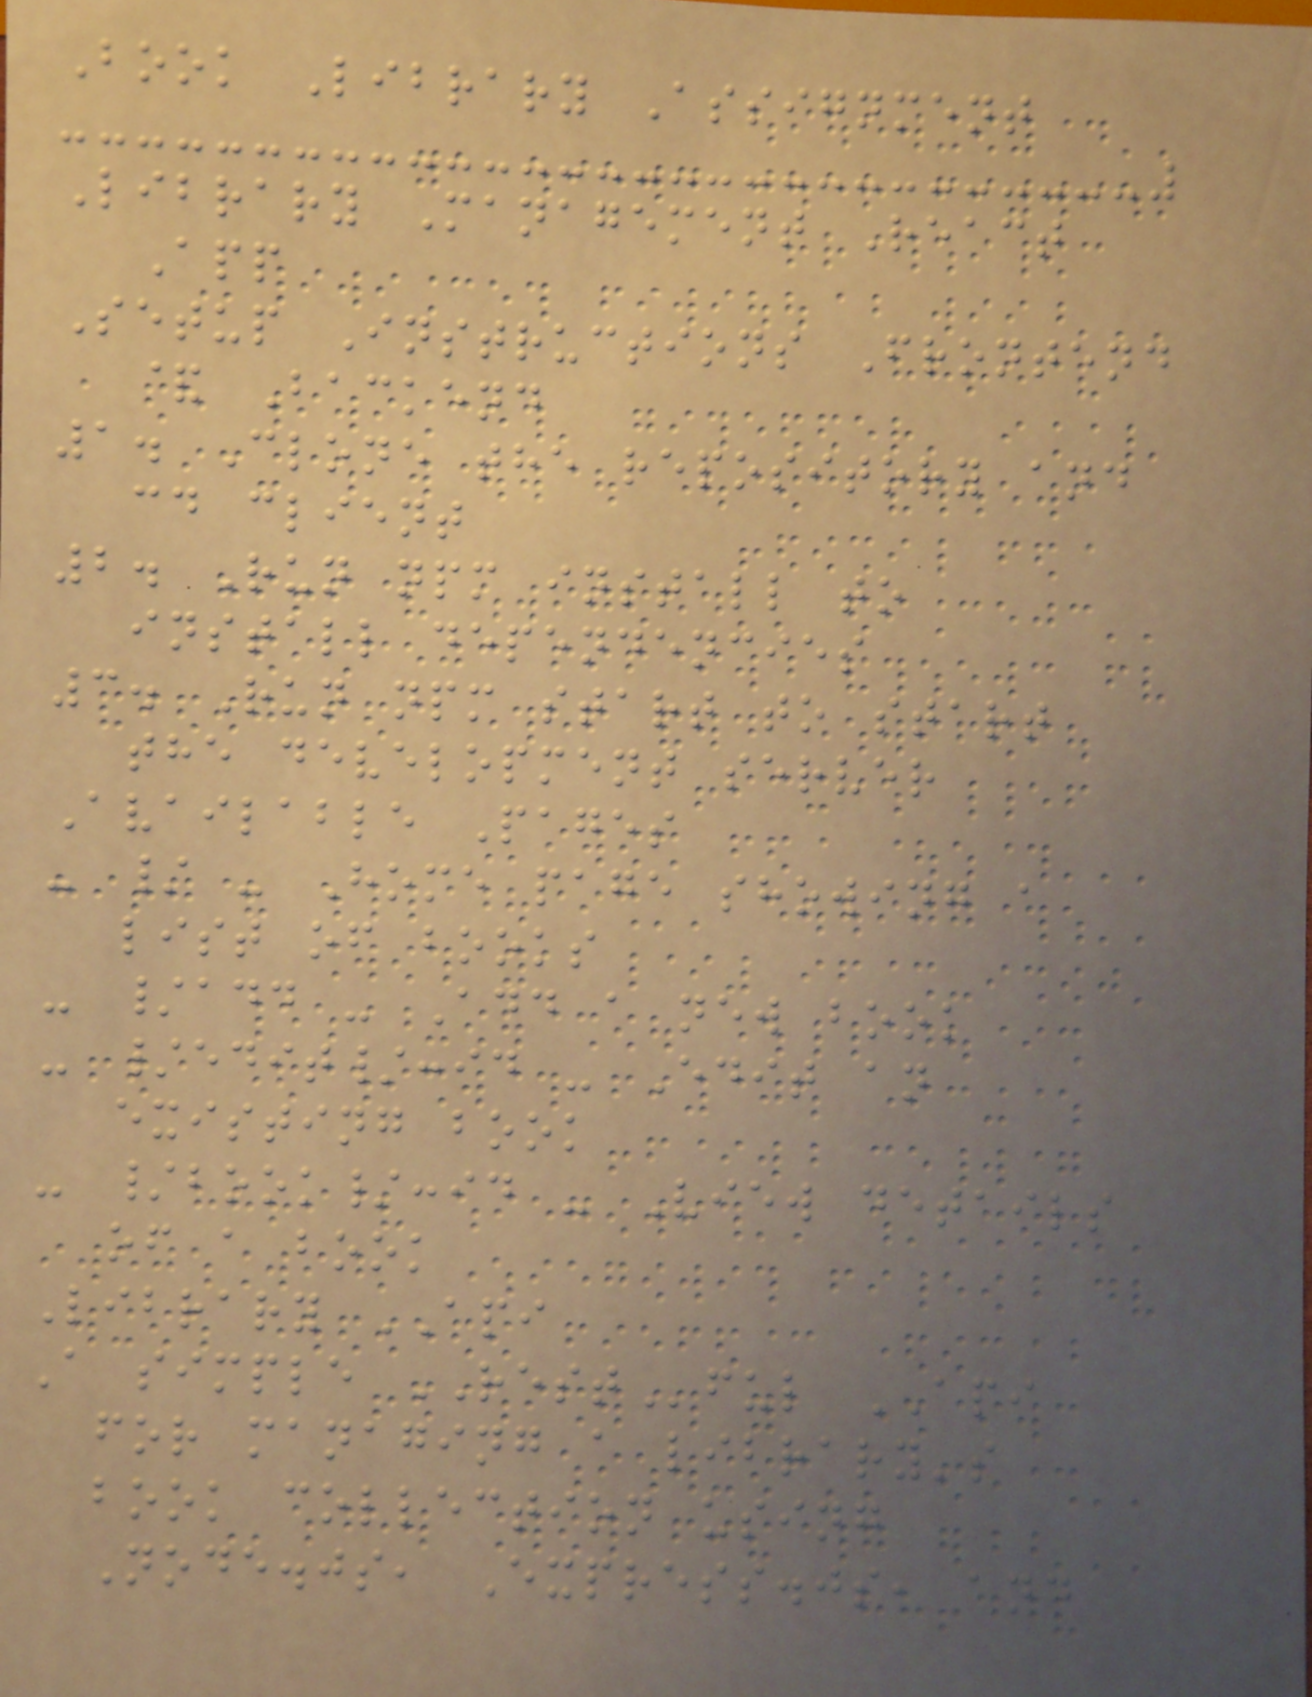Book Library Assignment
Library Management React
App
Setup Instructions Frontend
& Backend
1. Clone the repository and
cd client
2. Run npm install to
install dependencies
3. Run npm start to start
the development server
Available Pages
- / - Home page showing a
list of books
- /add - Add a new book
- /edit/:id - Edit an
existing book
- /book/:id - View details
of a book
Library API
A simple RESTful API
for managing a library's
book collection using
Node.js, Express.js, and
